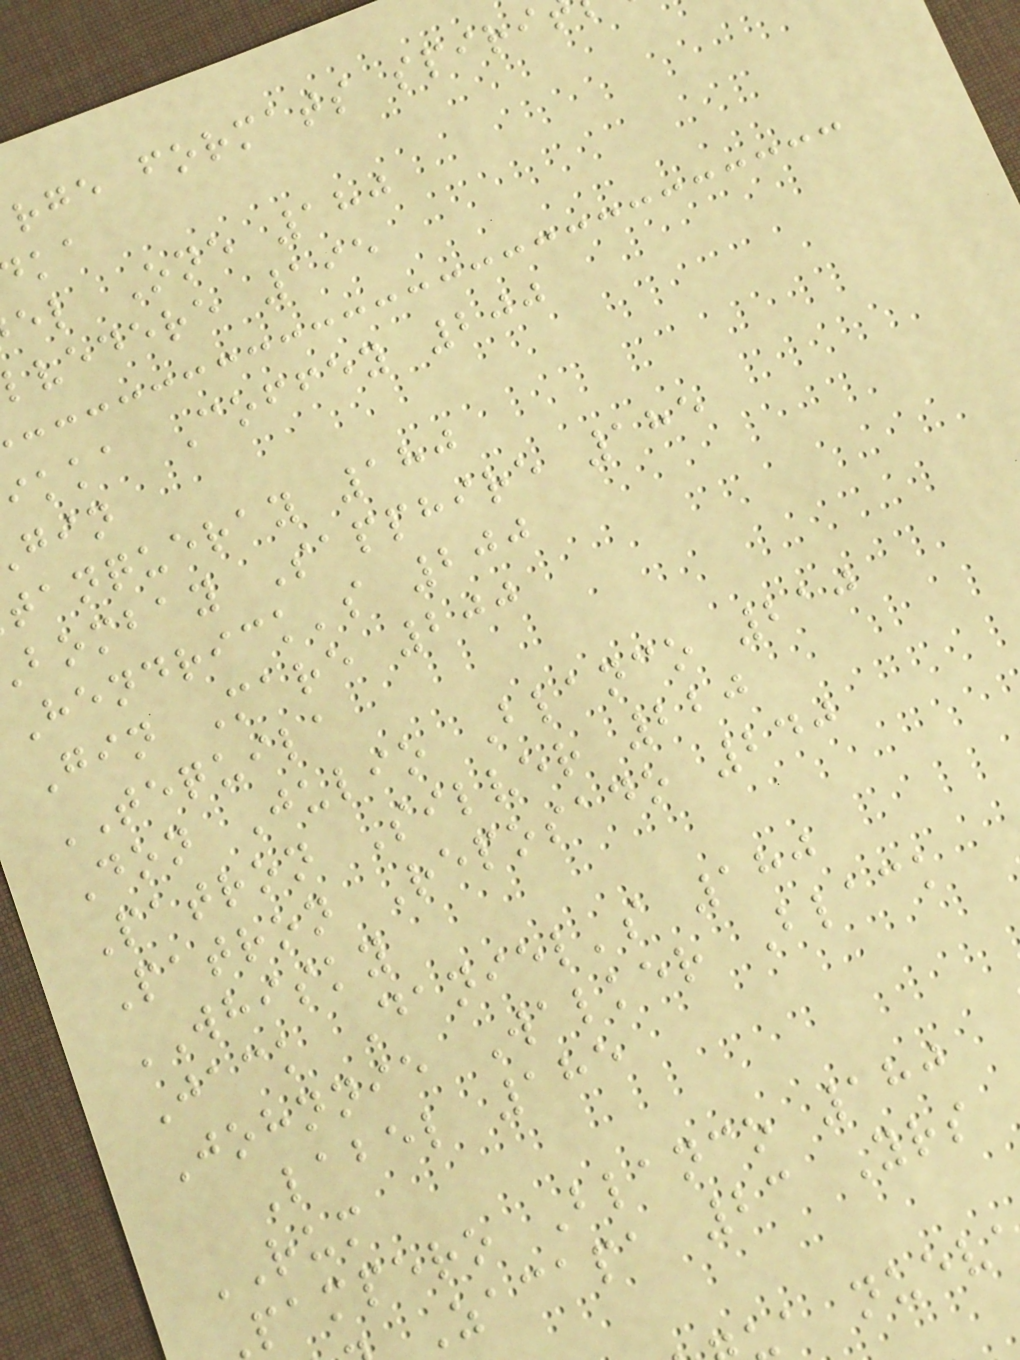rge formats
el One 180
vedere 195
ikka Coffey 200
tanqueray 180
bombay Sapphire 185
Hendrick's 200
Gin Mare 200
TEQUILA
Don Julio Blanco 210
Patron Silver 220
Patron Reposado 240
WHISKY
Jack Daniel's 180
Johnnie Walker Black
Label 185
RUM
pampero Blanco 180
Zacapa 23 Yrs
a nuev
